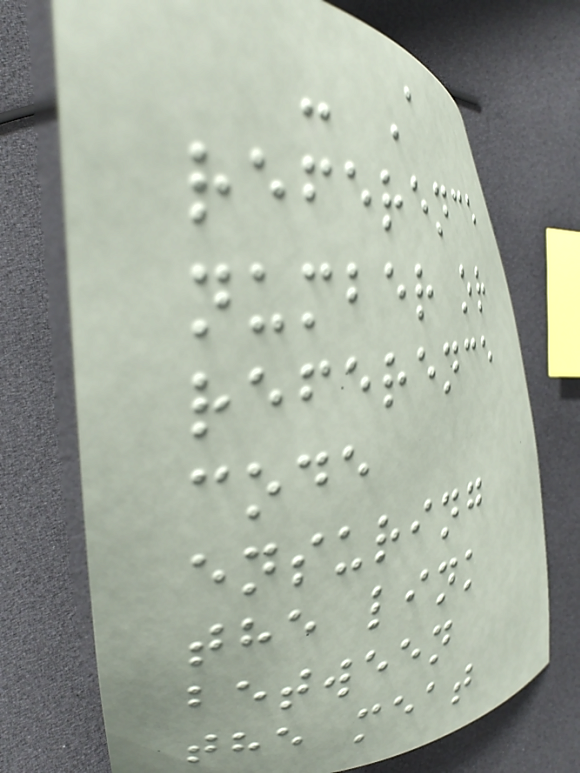- A
reference
number or
reference
code
ensuring
the link
between
the meat
